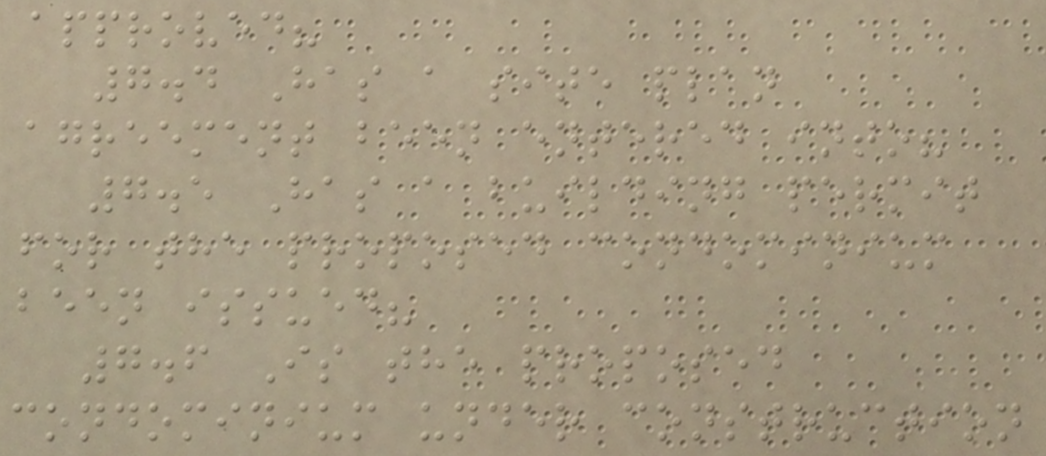approved?
7.4 Has a site plan
agreement been entered into?
7.5 Has a building permit
for the proposed condominium
been issued?
7.6 Is the proposed
condominium under construction
